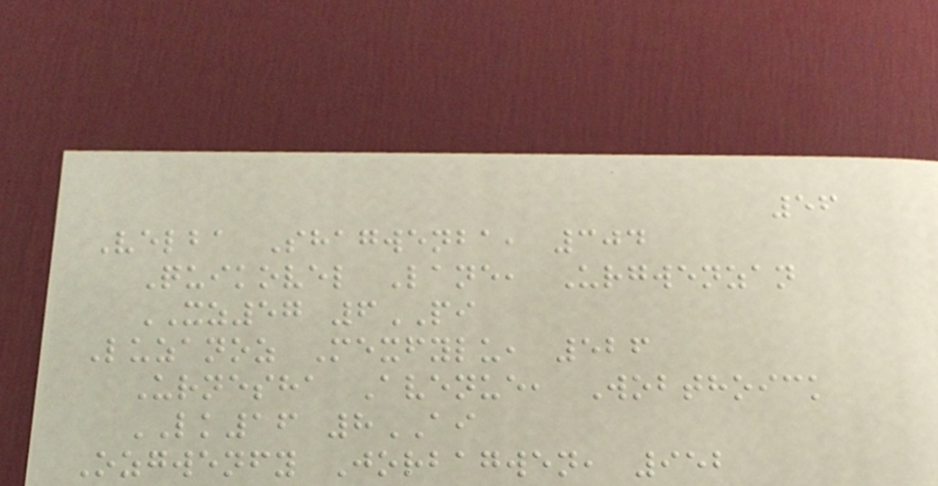56
Velba Shagwenba, 304
Quikovel Lane, Urgwenzan
XZ57 6PI
Luzanoz Mexfylu, 526
Urnesha Avenue, Wobthoick
LK16 8AI
Ozgwenfy Jorbagwen, 952
